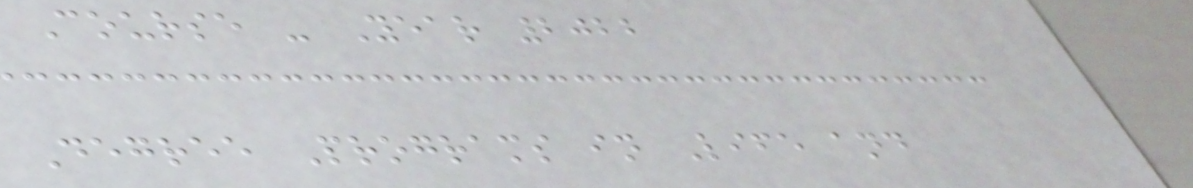Course - Year 2022
Degree Programs in Life and
